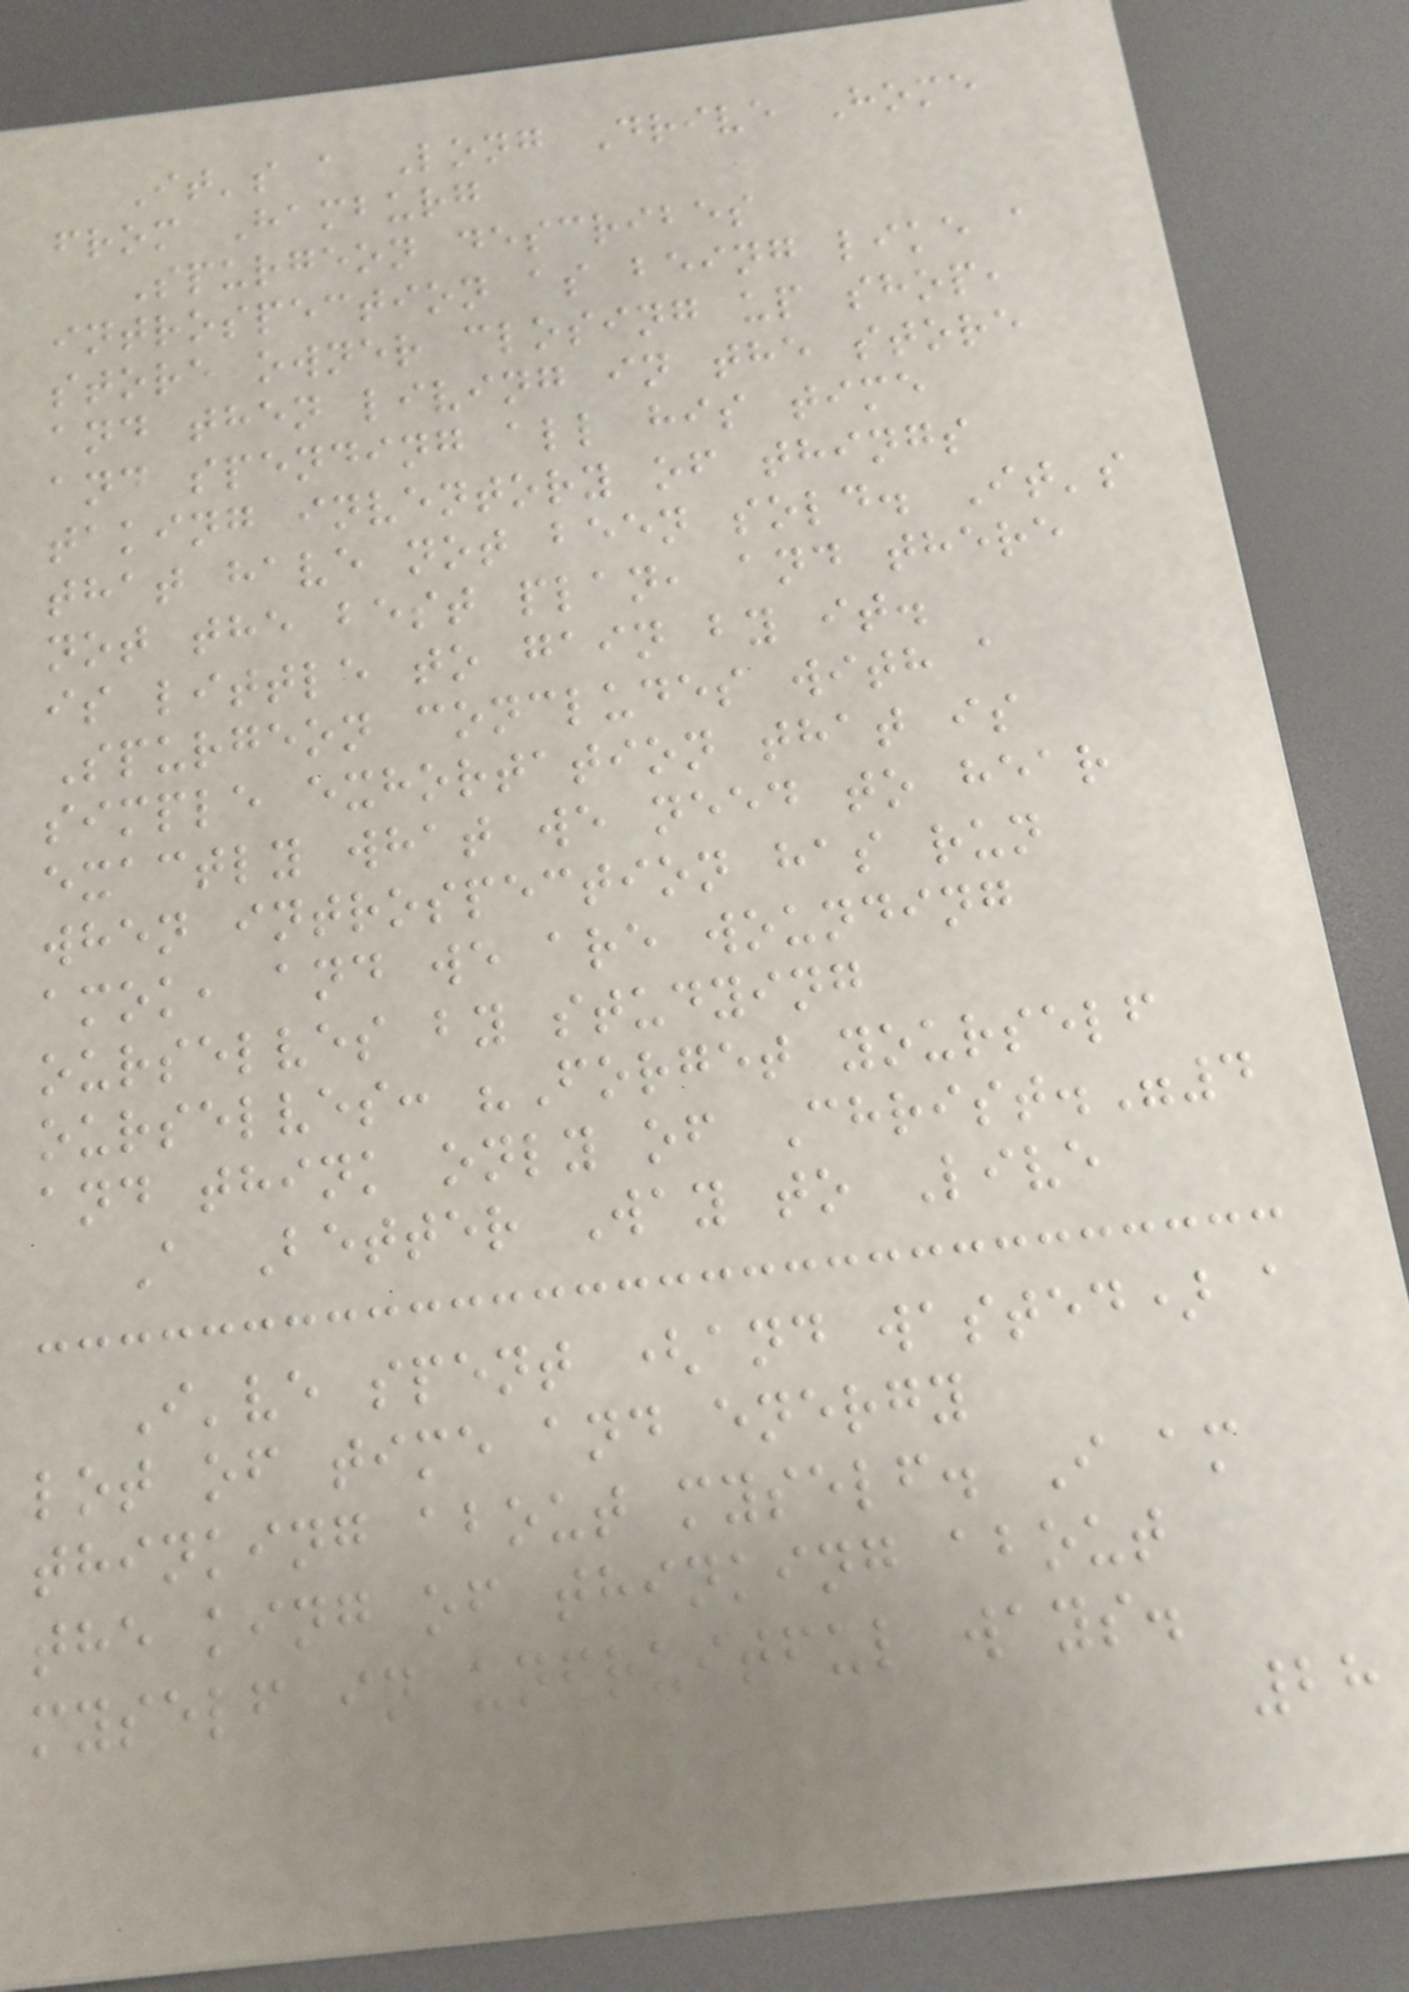It's a Long Drive Home
from Hamburg
Spurgeon describes
introspection as being like a
store owner closing up shop,
and then living in the store
and spending all his time
taking inventory of things
that have not been sold. It's
not the best plan, and there
is little to gain by it.
Spurgeon concludes with a
simple exhortation that is
exactly what we need to hear
when introspection has run
amok, and we are wounding
ourselves by studying
ourselves: "Forget yourself
and think only of Christ."4
A Better Way to Live
I've spent (and wasted) a
lot of time and energy
thinking about myself. I am
the king of thinking about
myself in unfruitful ways.
28
